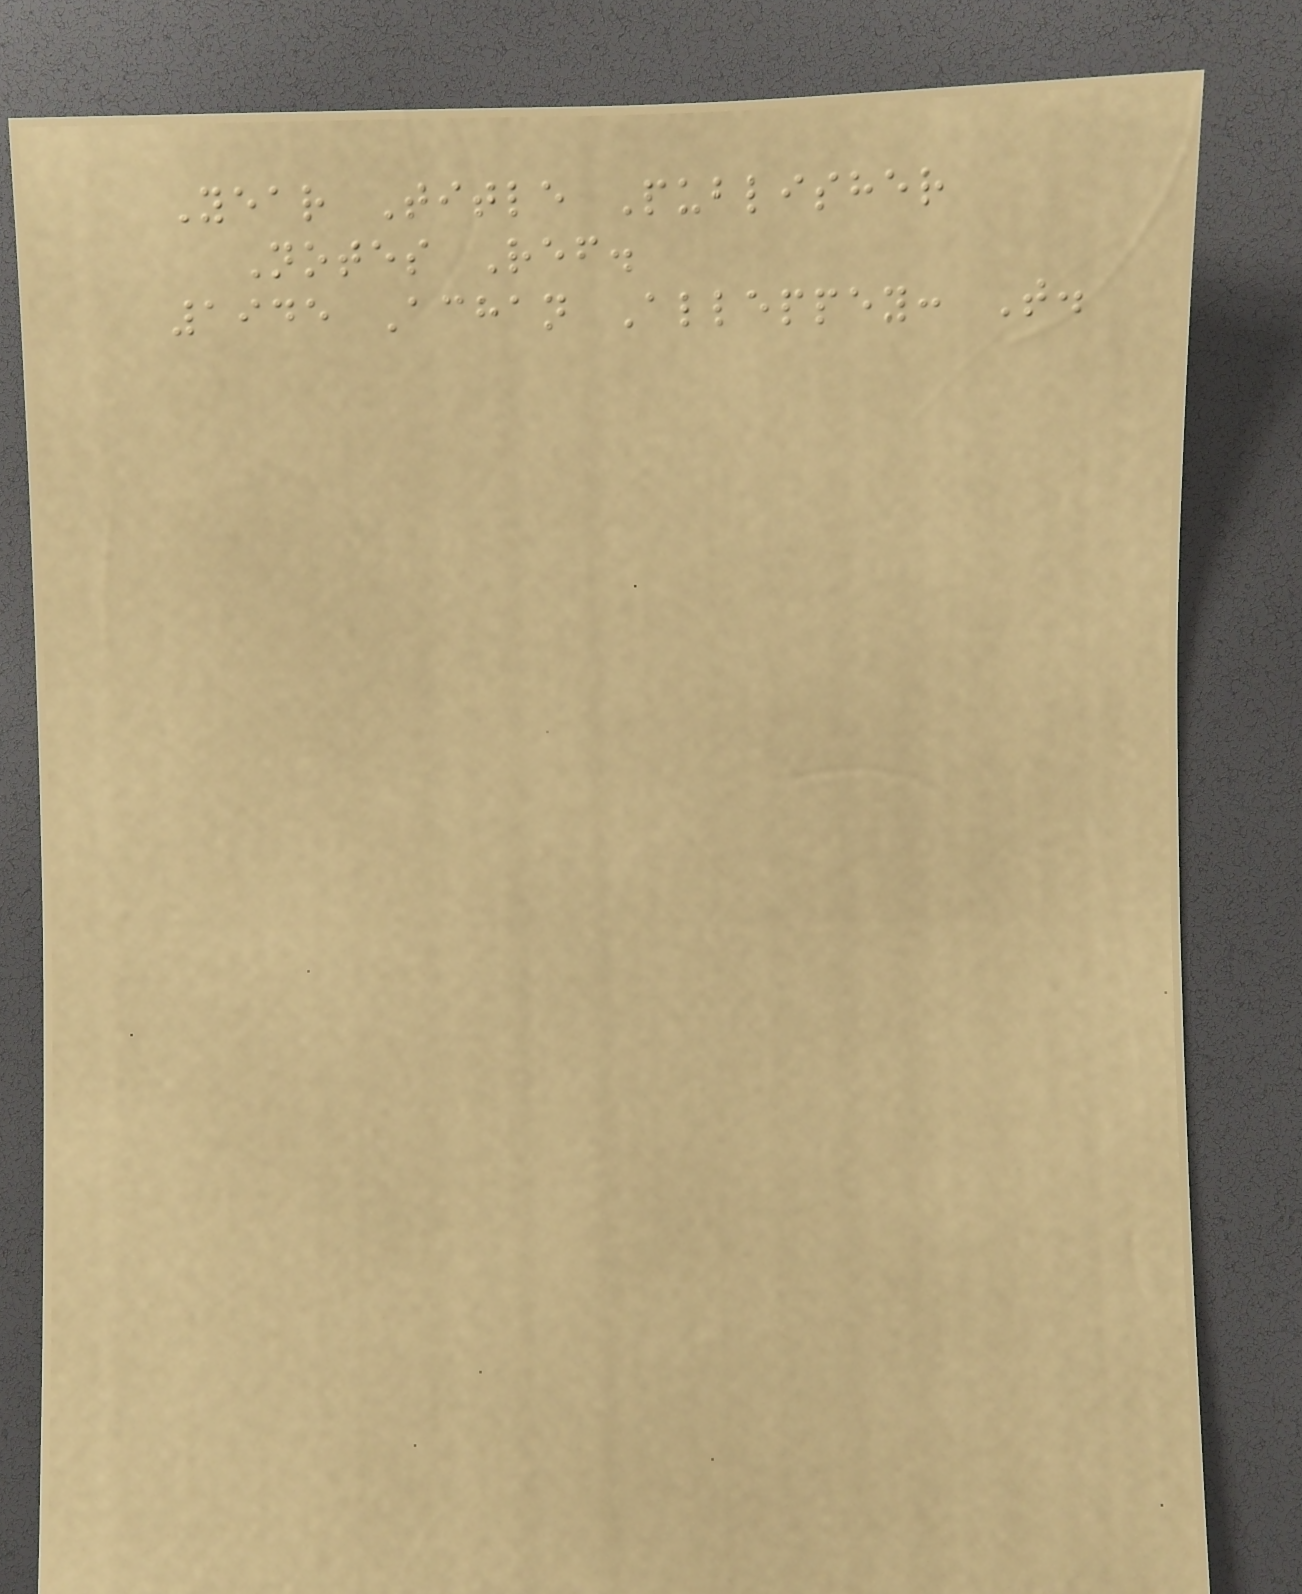Year Title Publisher
Notes Ref.
1945 Achan Alleppey: T.
